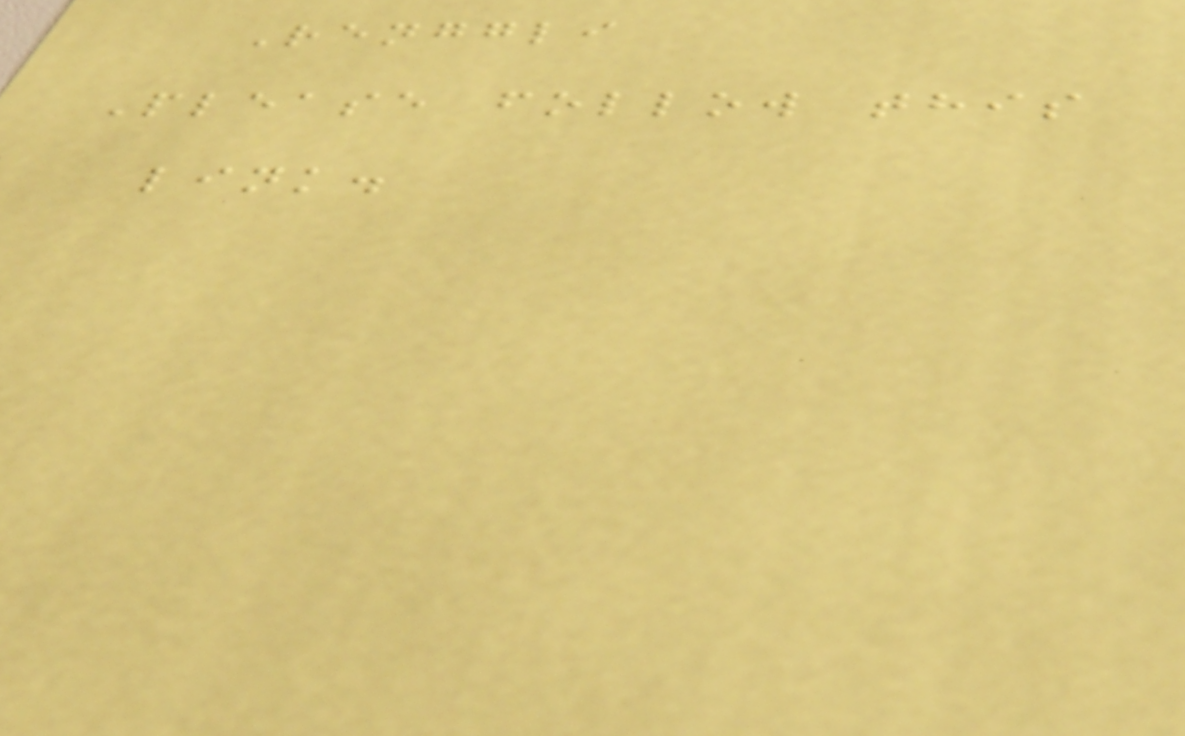Renggli
Please follow this
link.
